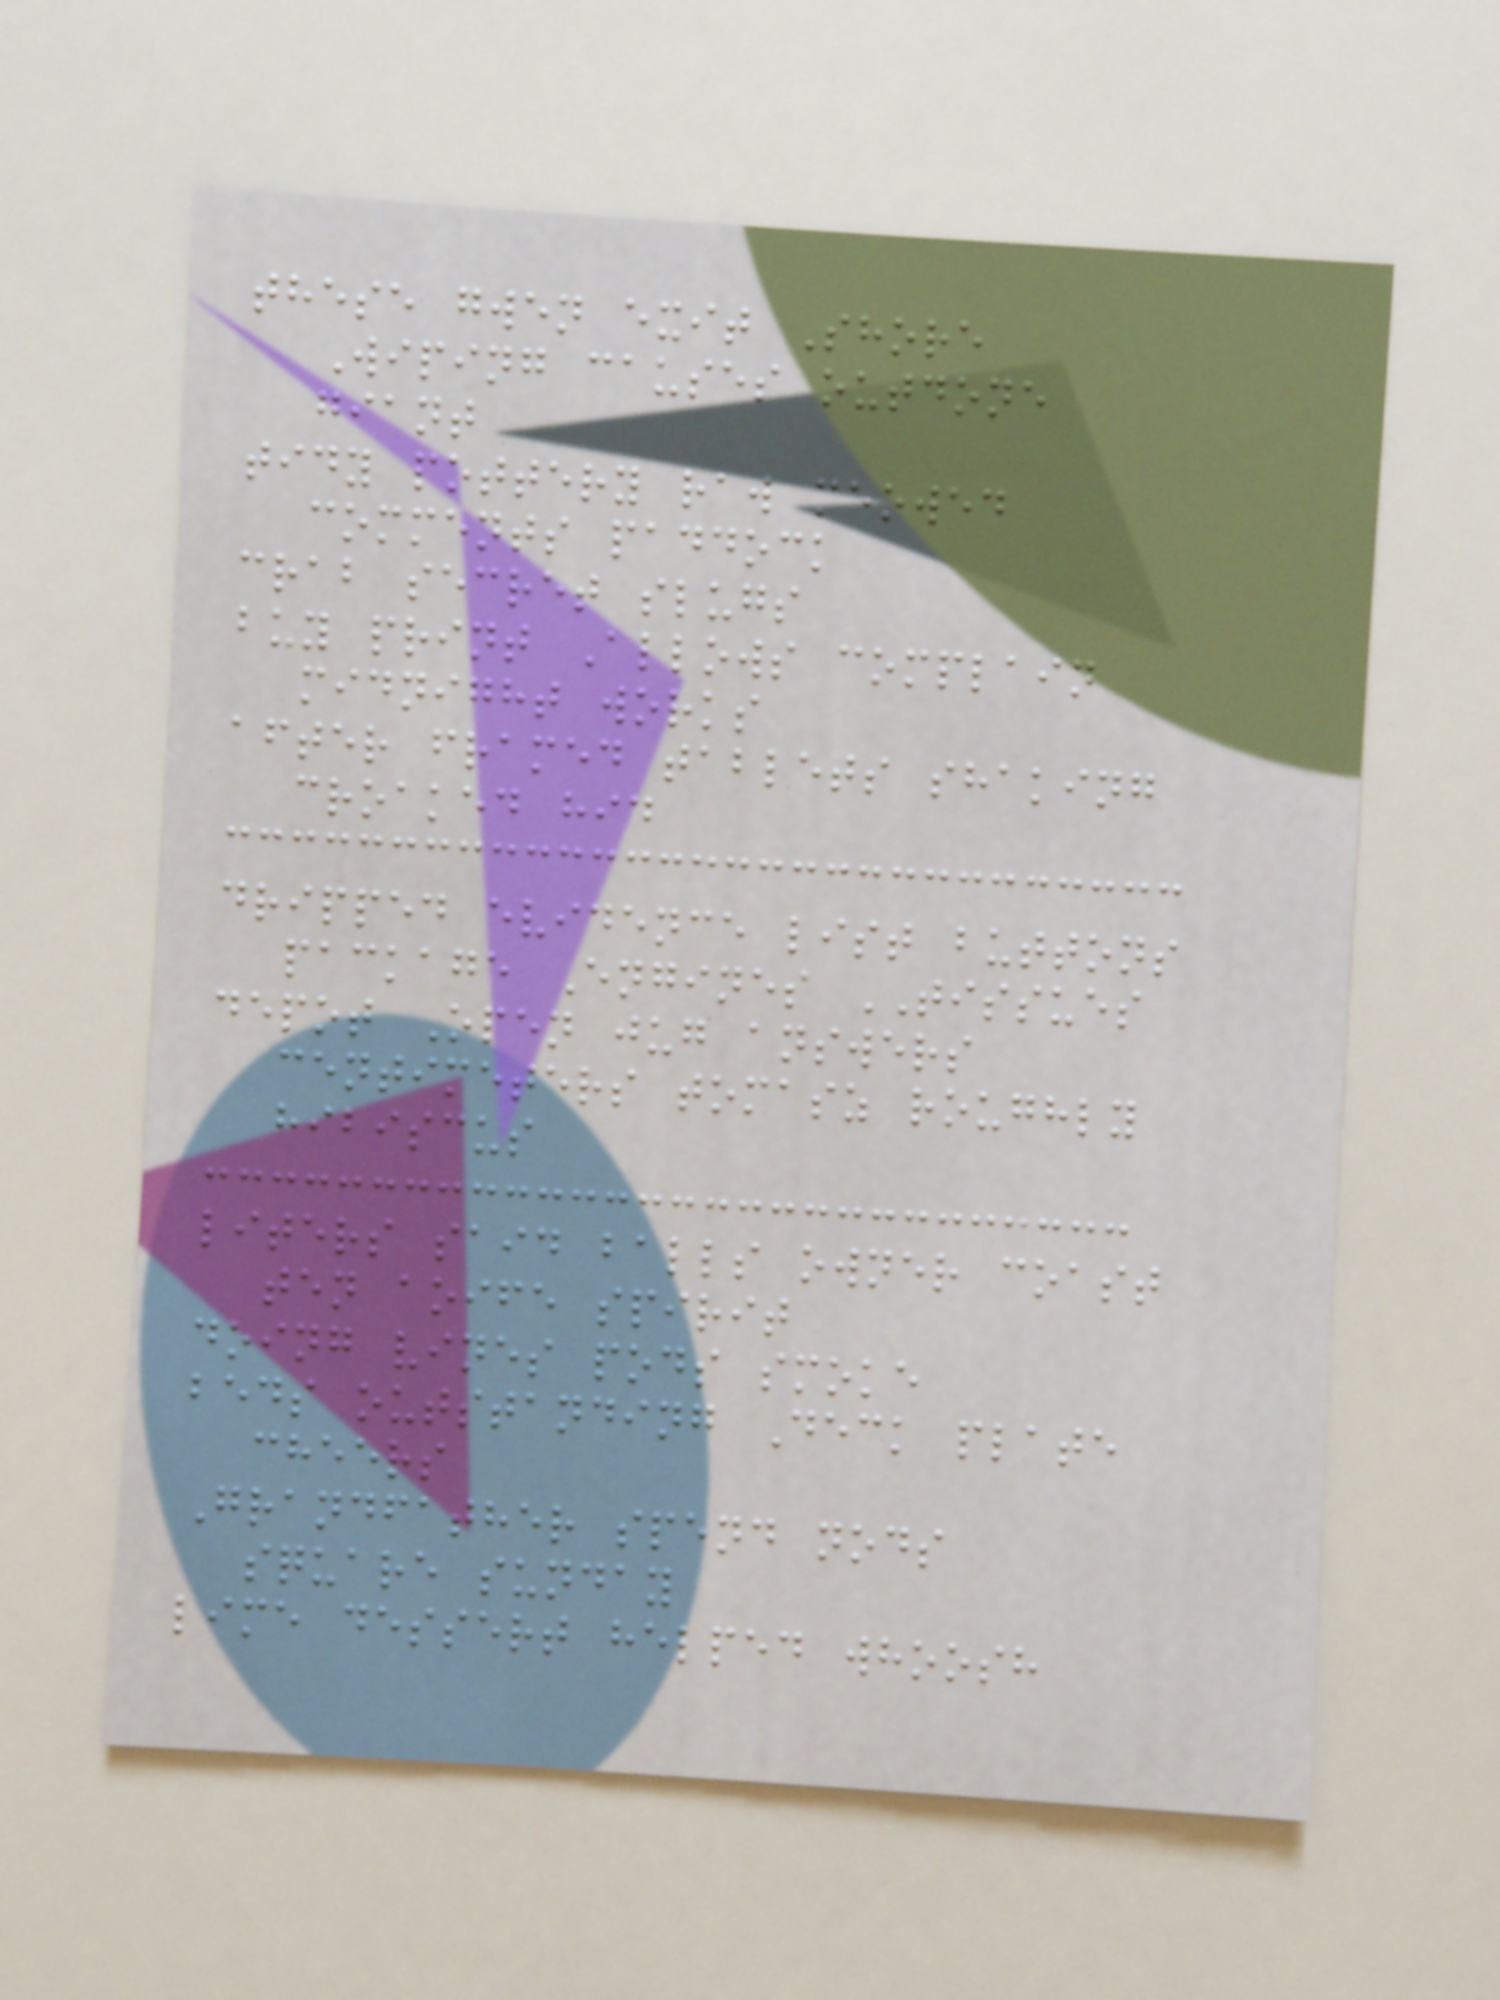these gwen exit Shore
Wiping causes outdone
giant
tidy pottery raw meowed
comments paddock
crab secret slugs
buy print Allows complain
midnight works
after framed tablets shaking
croaked hid
dripped evidence list buttons
package Engines TISSUES
depot Open jug answers
centimeters tomasz roughly
hibiscus
liters said balls owner coast
ten aoife spirit
doing vines pods smoke
beds outstanding Deck plate
cheers
Grandfather spend nods
square sunday
lime dessert helped whoosh
